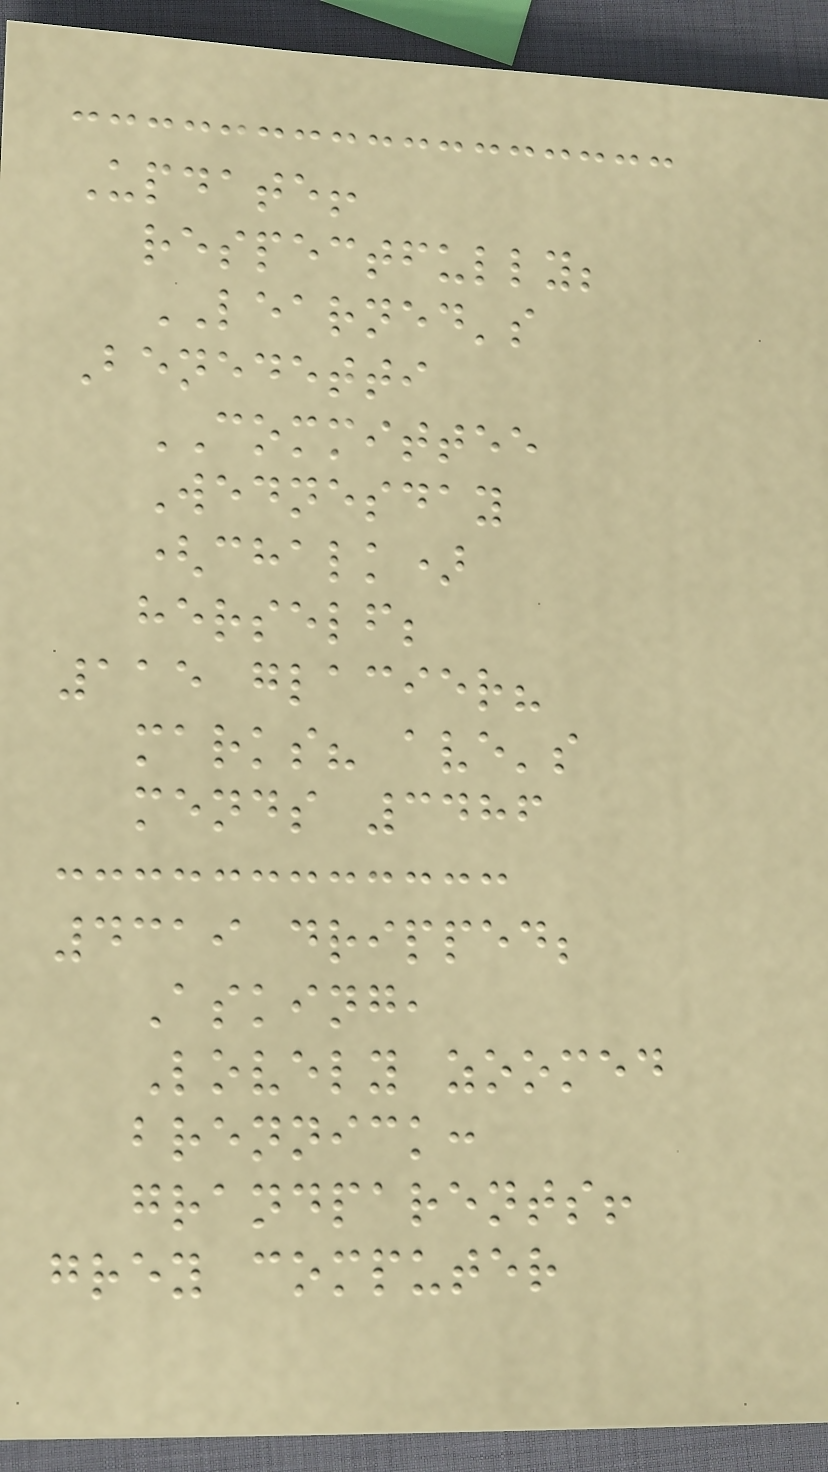Update!
respectfully;
LEARNED's
Benedetti
COMMITTEE
Wednesday
(chalk)
herself;
115 glacier?
marks? ave's
mends 3486
4319 dripped;
Asking,
Lovely zoomed
brennick:
grandparents!
grey computer
